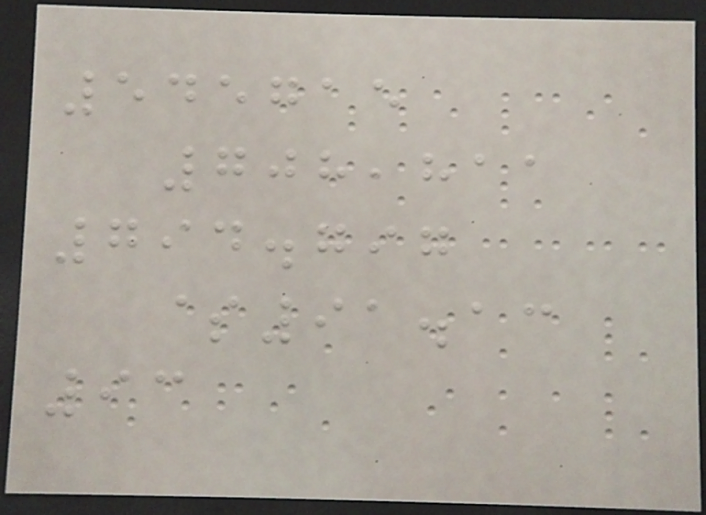545715
708,811
794.797
$91.13
93
